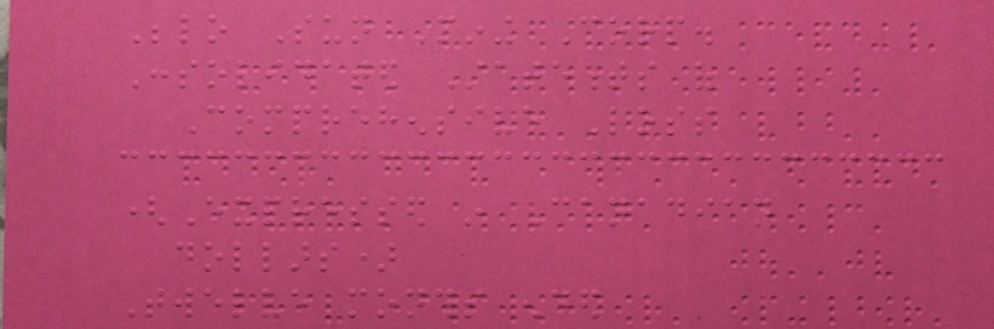Belo Sun Mining Corp.
Consolidated Statements of
Comprehensive Loss
(Expressed in Canadian
dollars)
Twelve months ended
